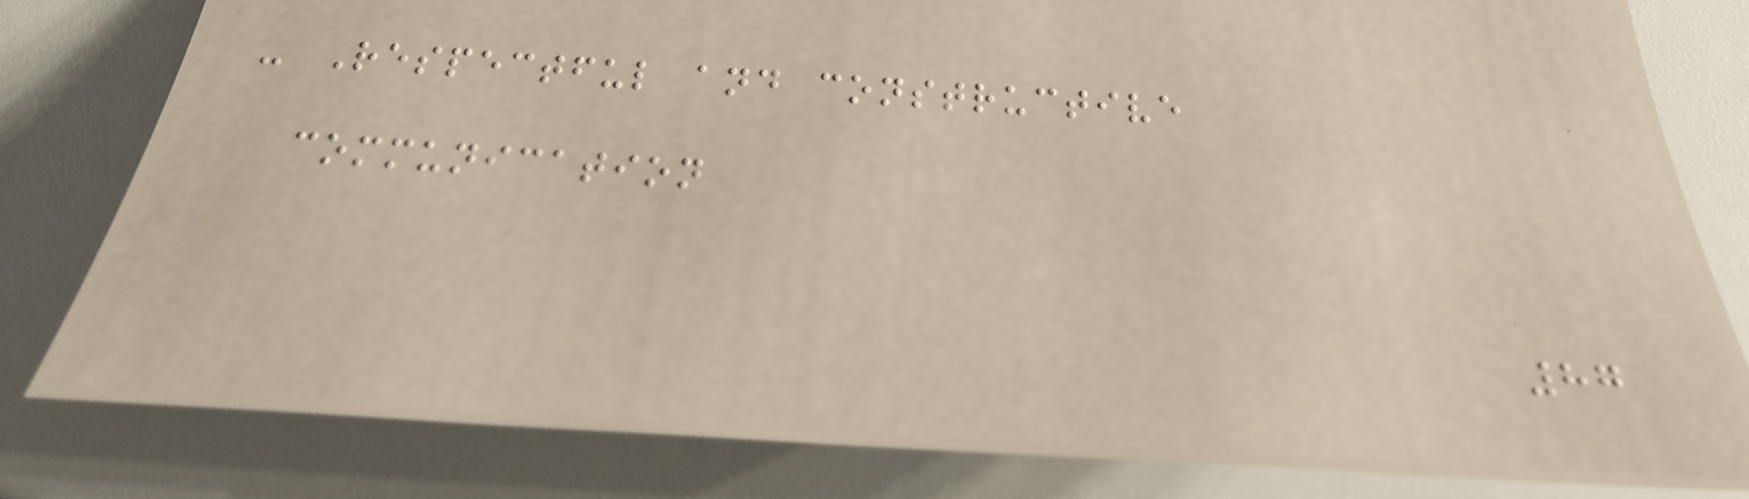- Respectful and constructive
communication
87
